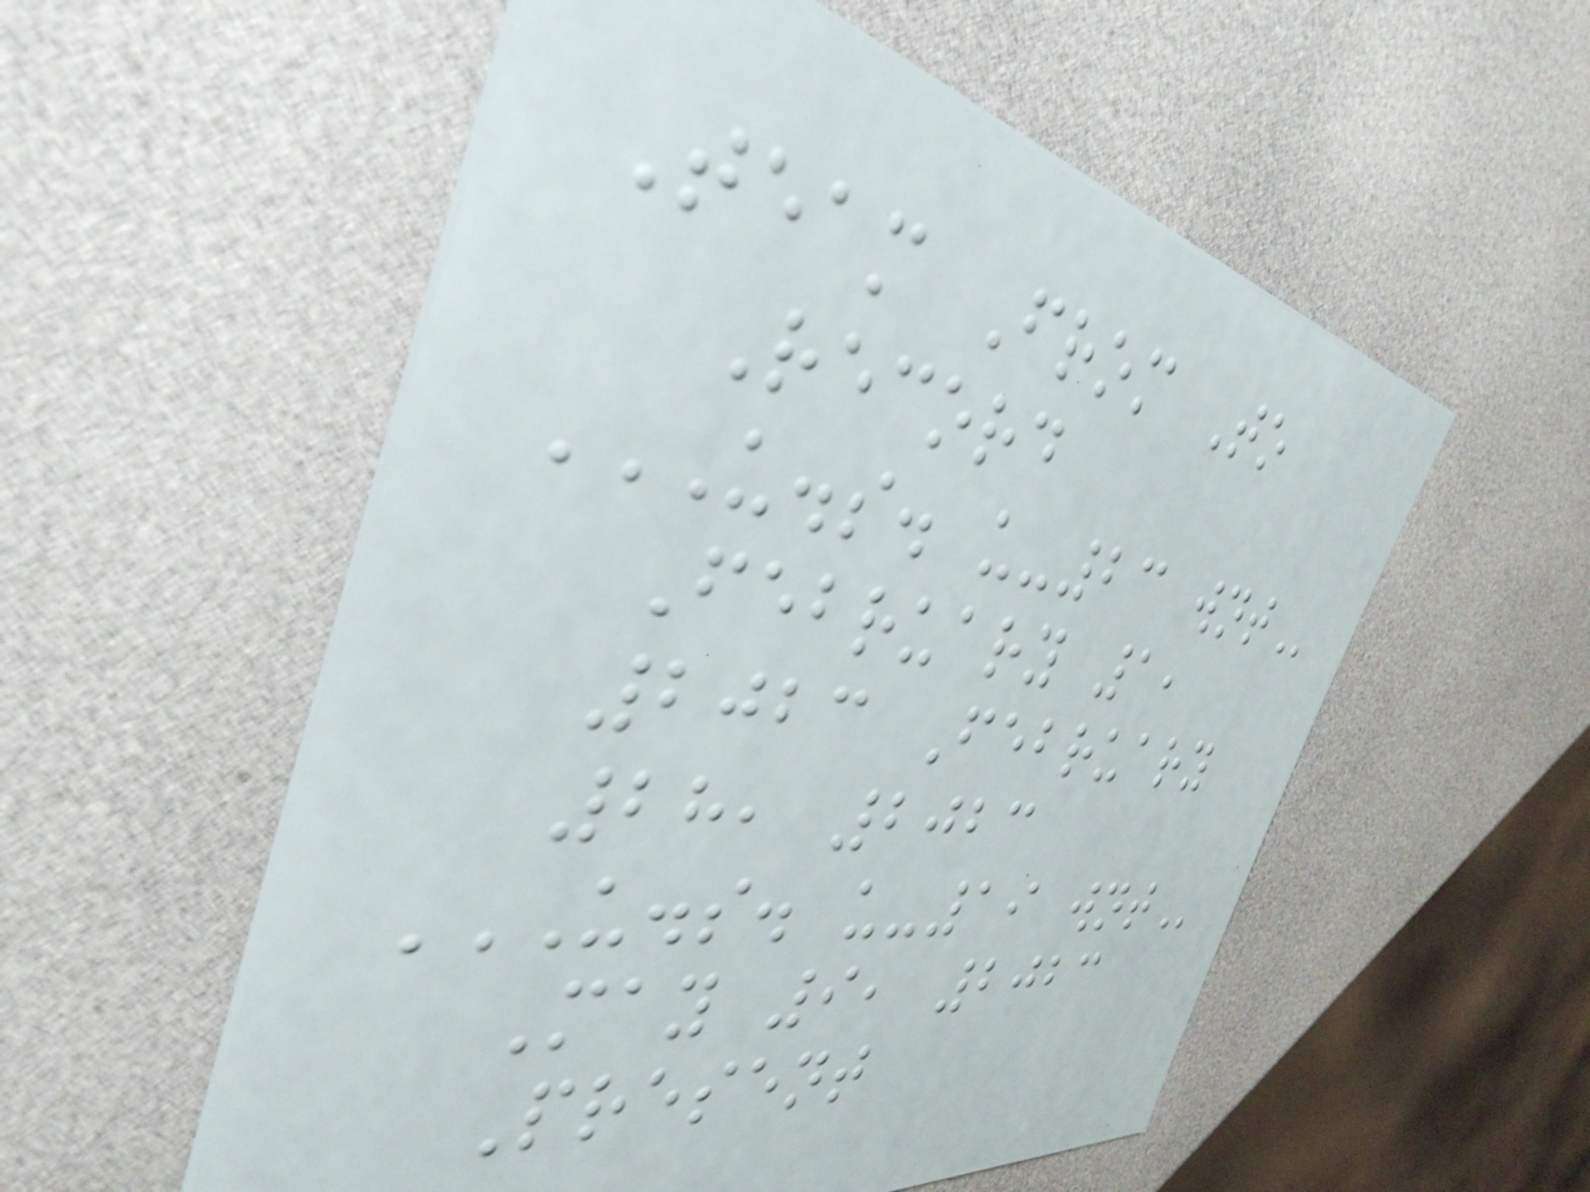Team From To
Record
U.S. U-23 WNT
February 1,
2023 February
28, 2023
U.S. U-19 WNT
May 9, 2023
Present
